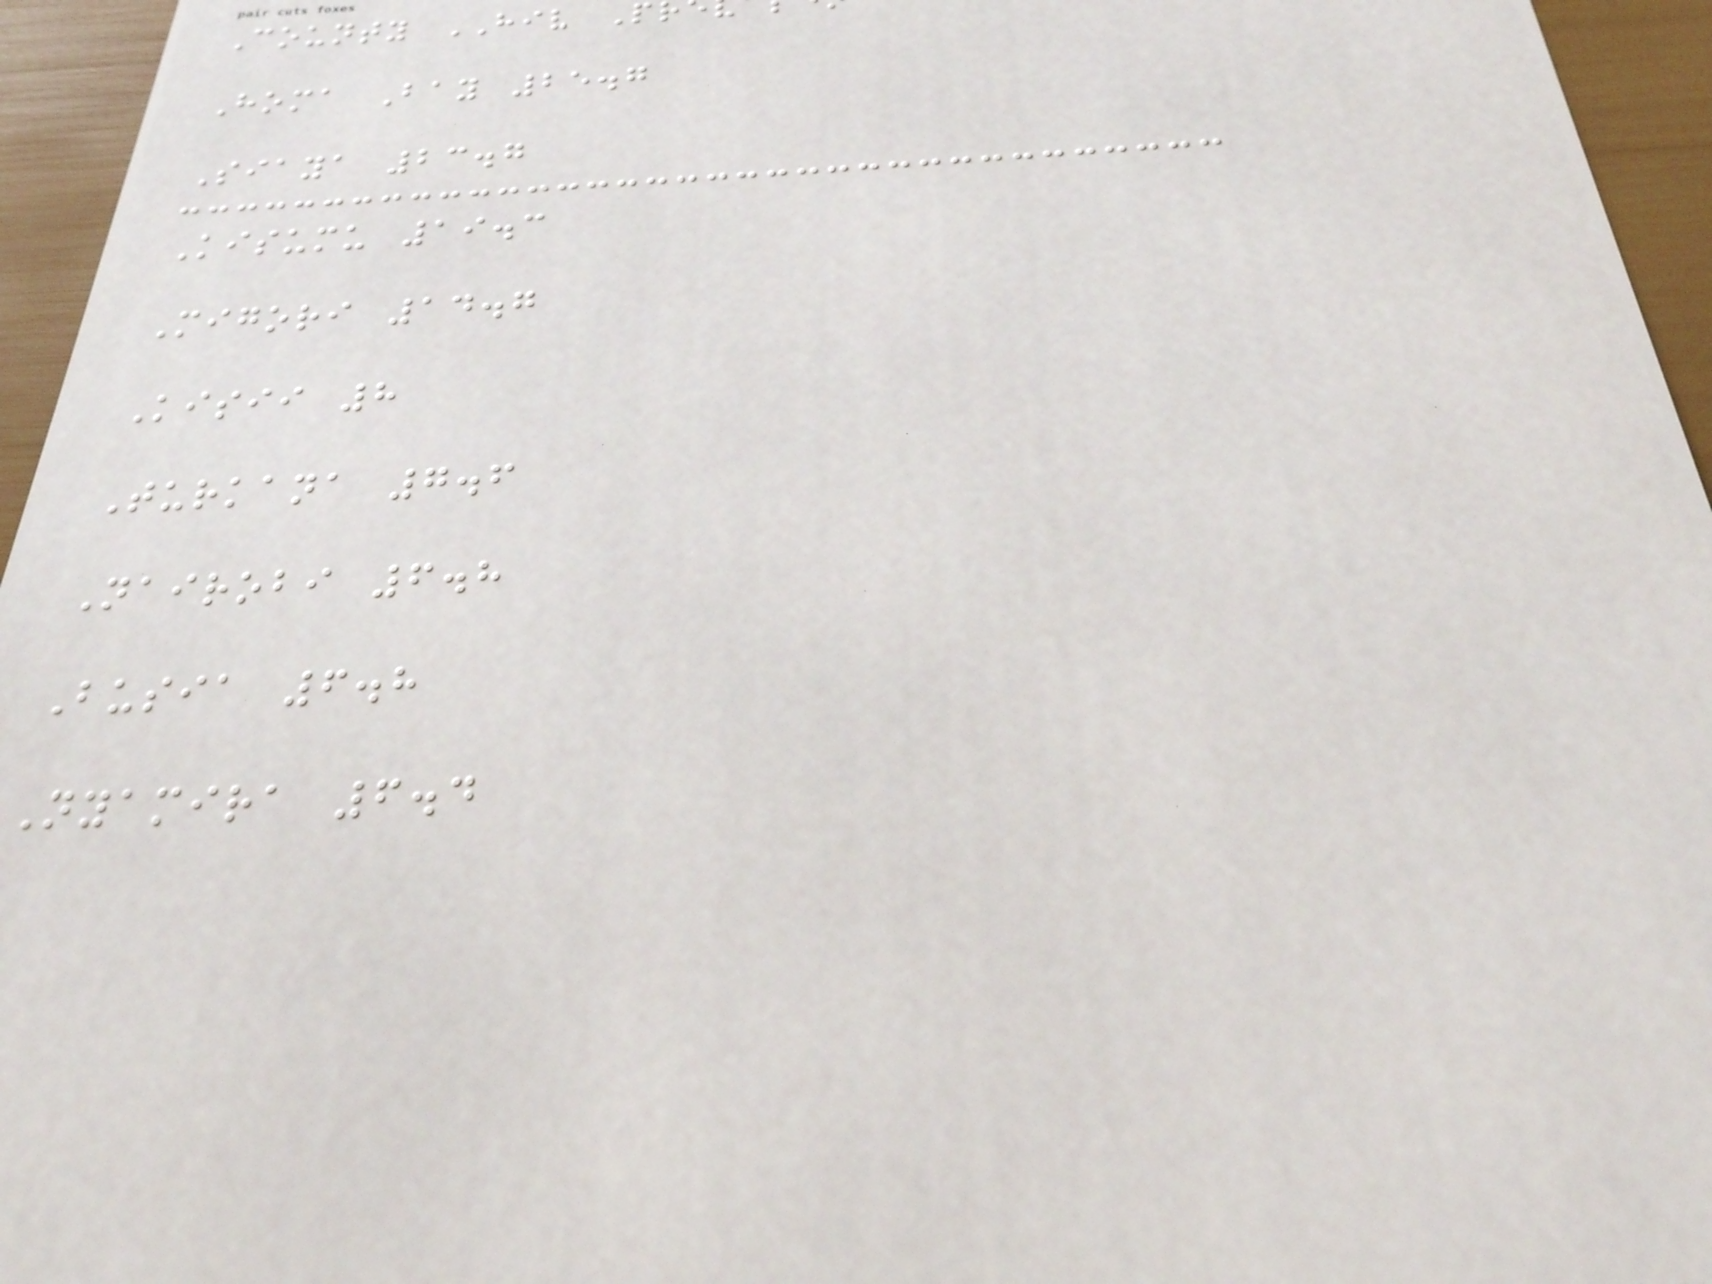County HIV P
Homa Bay 25.7
Siaya 23.7
Kisumu 19.3
Migori 14.7
Kisii 8
Turkana 7.6
Nairobi 6.8
Busia 6.8
Nyamira 6.4
